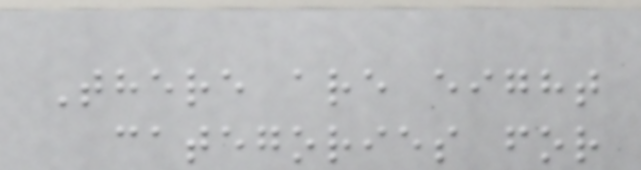There are eight
categories for
